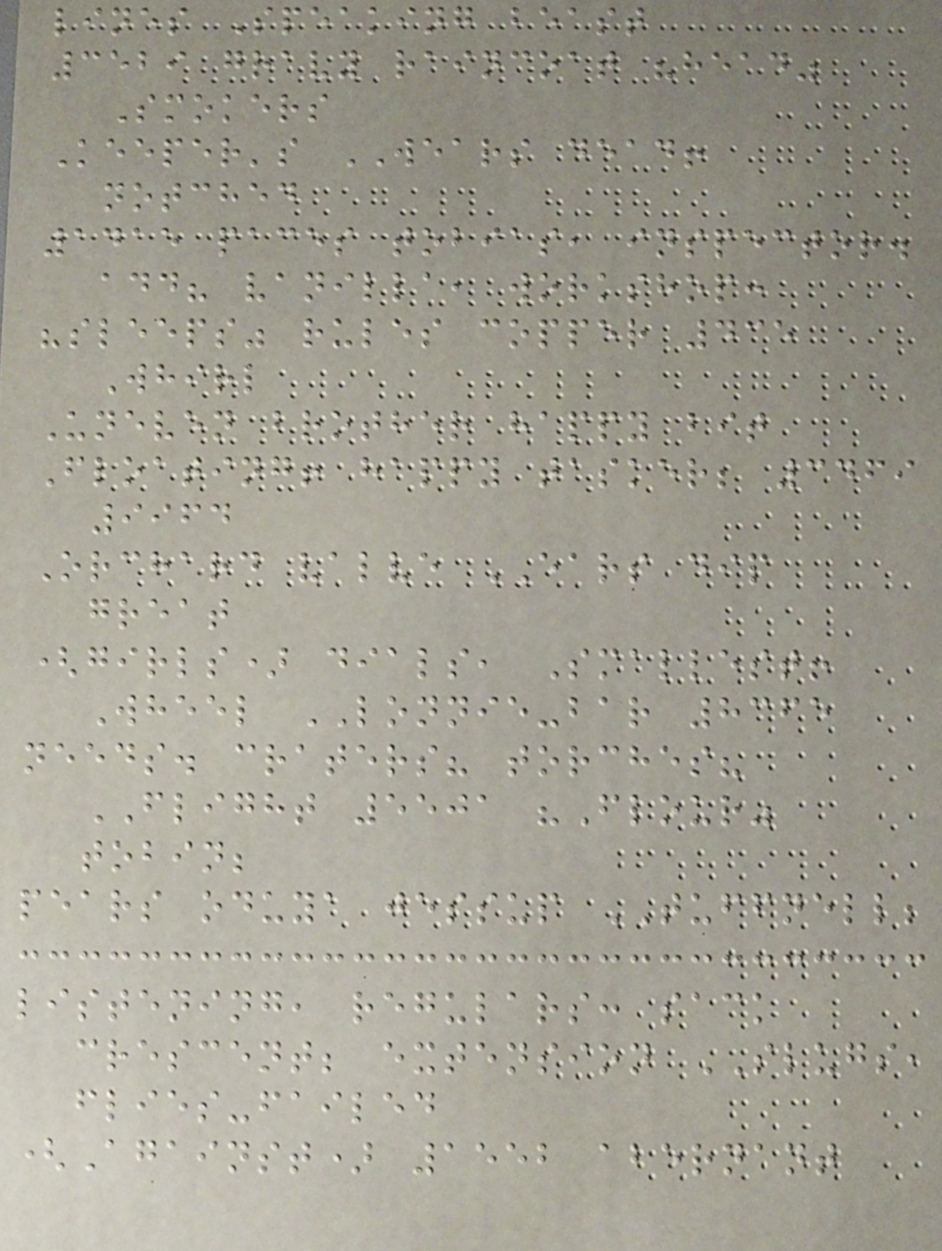lines Speaking beast
3529 gravy raincoat "head"
Smokers
Keeper's WEARS dead!
notched
1415 paces tobias, inspector.
add? vanilla, workshop:
"sleeps" rules copper 435
Whirl
Uneven brother happy bit
Floating! happy tasker; 3469
9964
Orchard valve EARS dip
great
(girls) dials, Smallest!
Wheel LONNIE-bar 8365
needs. craters? torches?
FLIGHT 5501 "Flour"
tobin;
pears oduya jessup TUFFNELL;
listening, regulars: sack
crescent; extension SLUGS,
flies-failed
(Against) 1552 abernant
